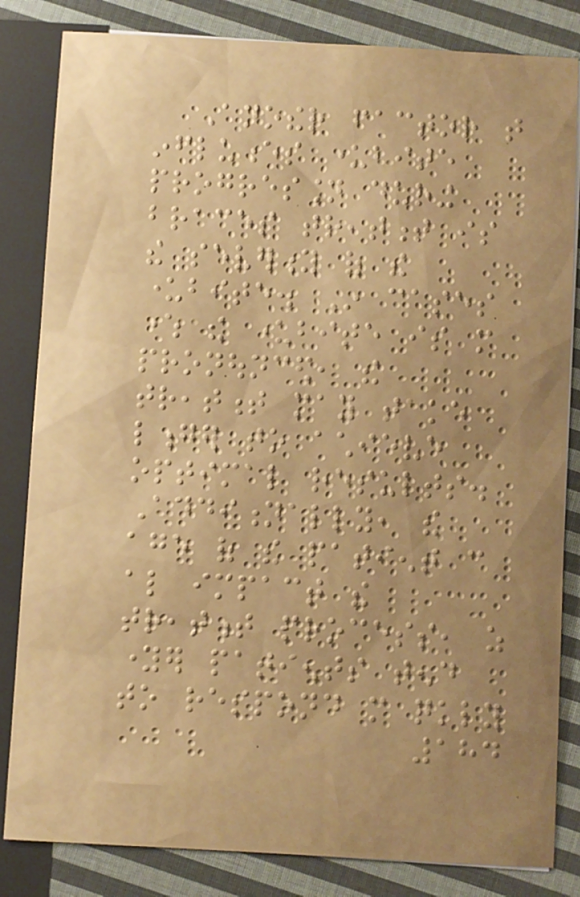Another factor that
influences underbite
progression during
braces treatment is
the severity of the
underbite. In cases
where the underbite is more
pronounced, the
treatment may take
longer to achieve
optimal results.
Additionally, the
age of the patient can
also impact the
treatment process, as
younger patients tend
to respond more quickly
184
